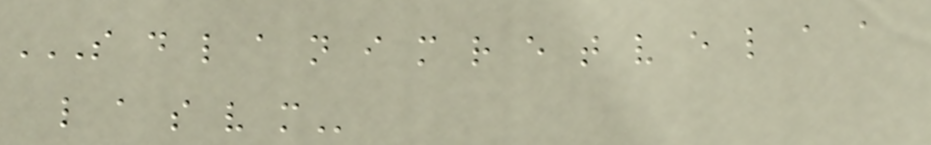S D L A N I M R E T V E L A A
L A S V M
